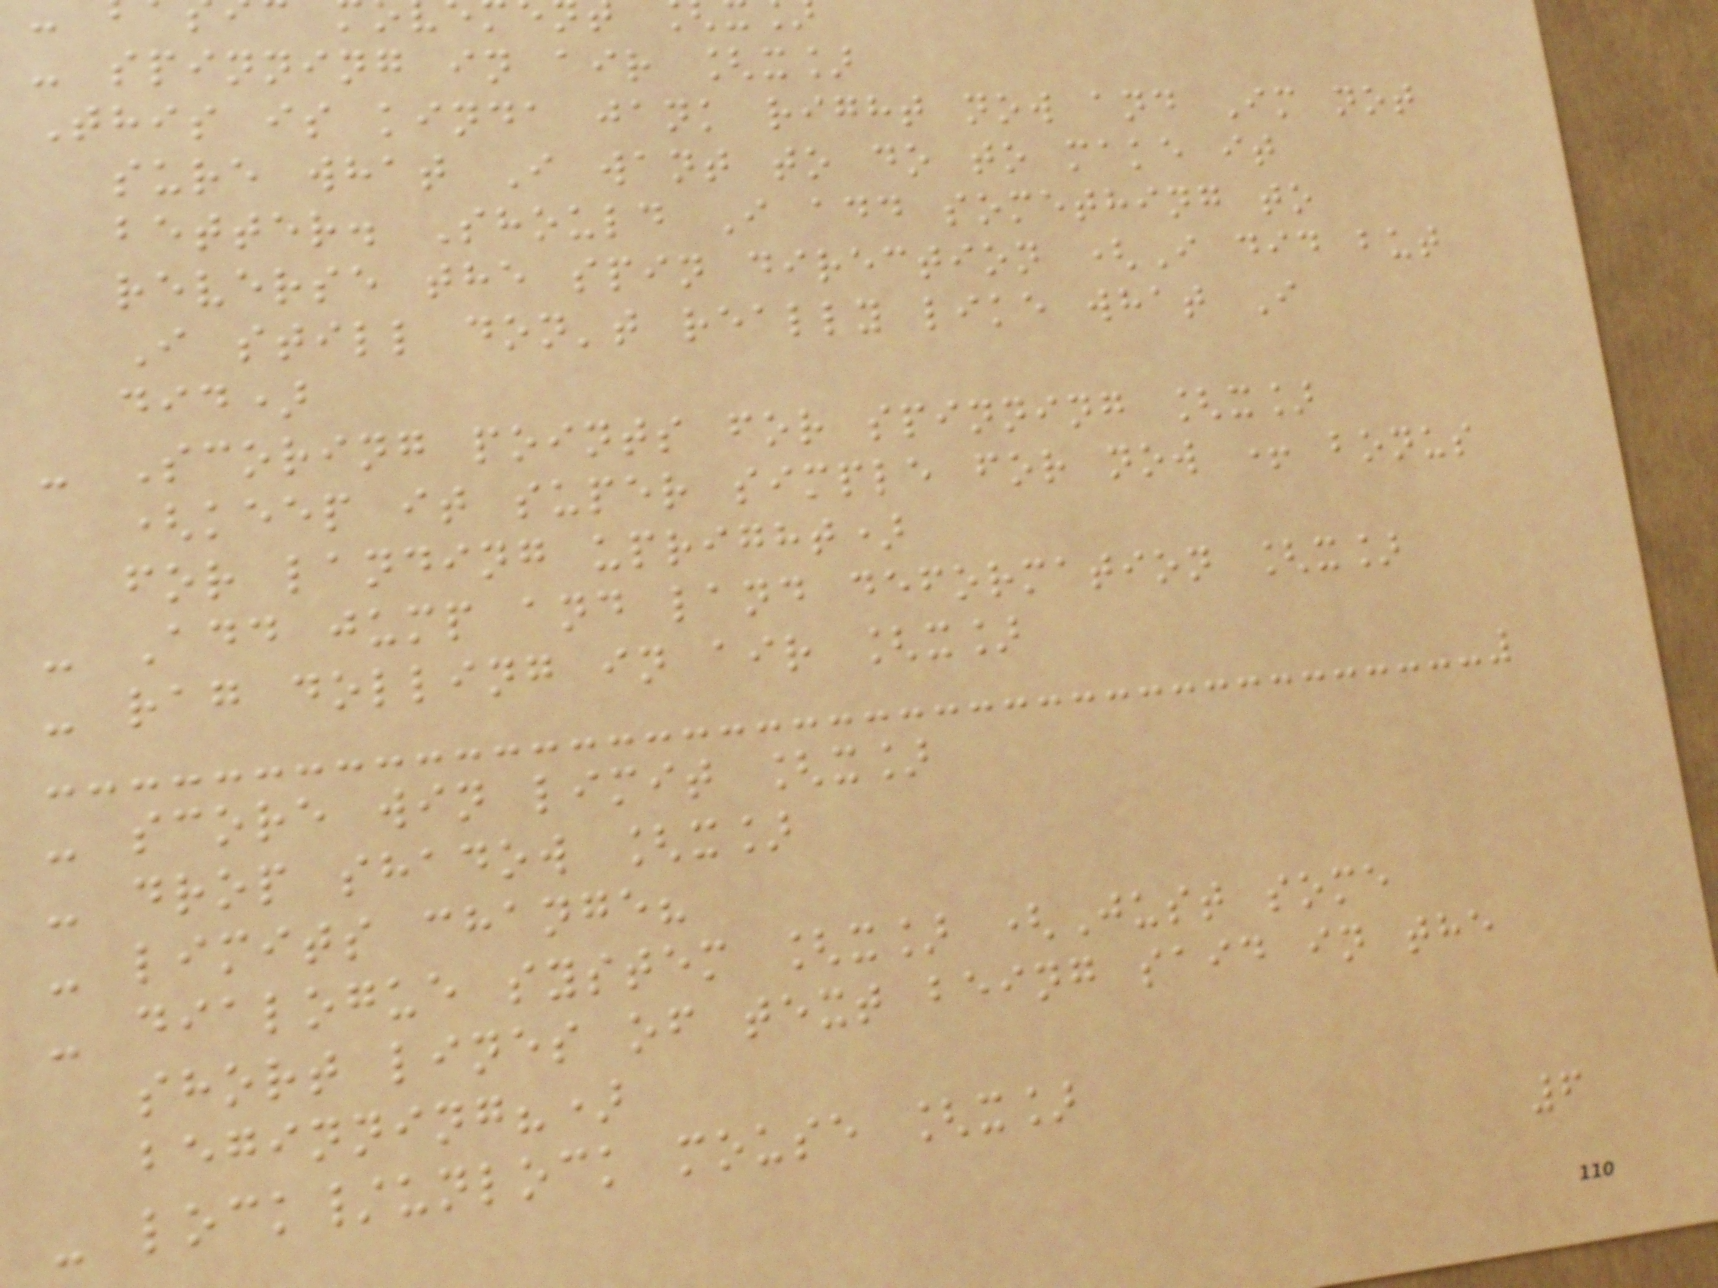- spinning in air [x]
This is kinda jank right now and Im not
sure what I want to do to make it
better. Should I add something to
reverse the spin direction (I did but
I still don't really like what I
did)
- Scoring points for spinning [x]
(keep it super simple for now + bonus
for landing upright)
- Add jump and land deformation [x]
- rag dolling in air [x]
- score win limit [x]
- drop shadow [x]
- limits change?
- dialogue system [x] (Just some
short lines of text being said in the
beginning?)
- lock/unlock mouse [x]
6
